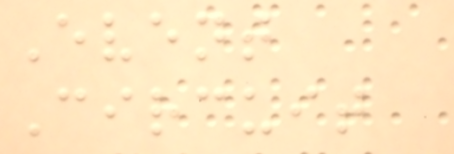Event
Circuit
